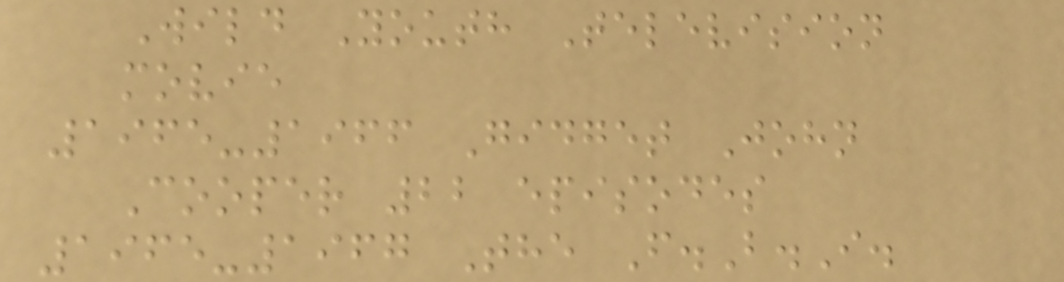Wild Youth Television
movie
1965-1966 Gidget John
Cooper 22 episodes
1965-1967 The F.B.I.
